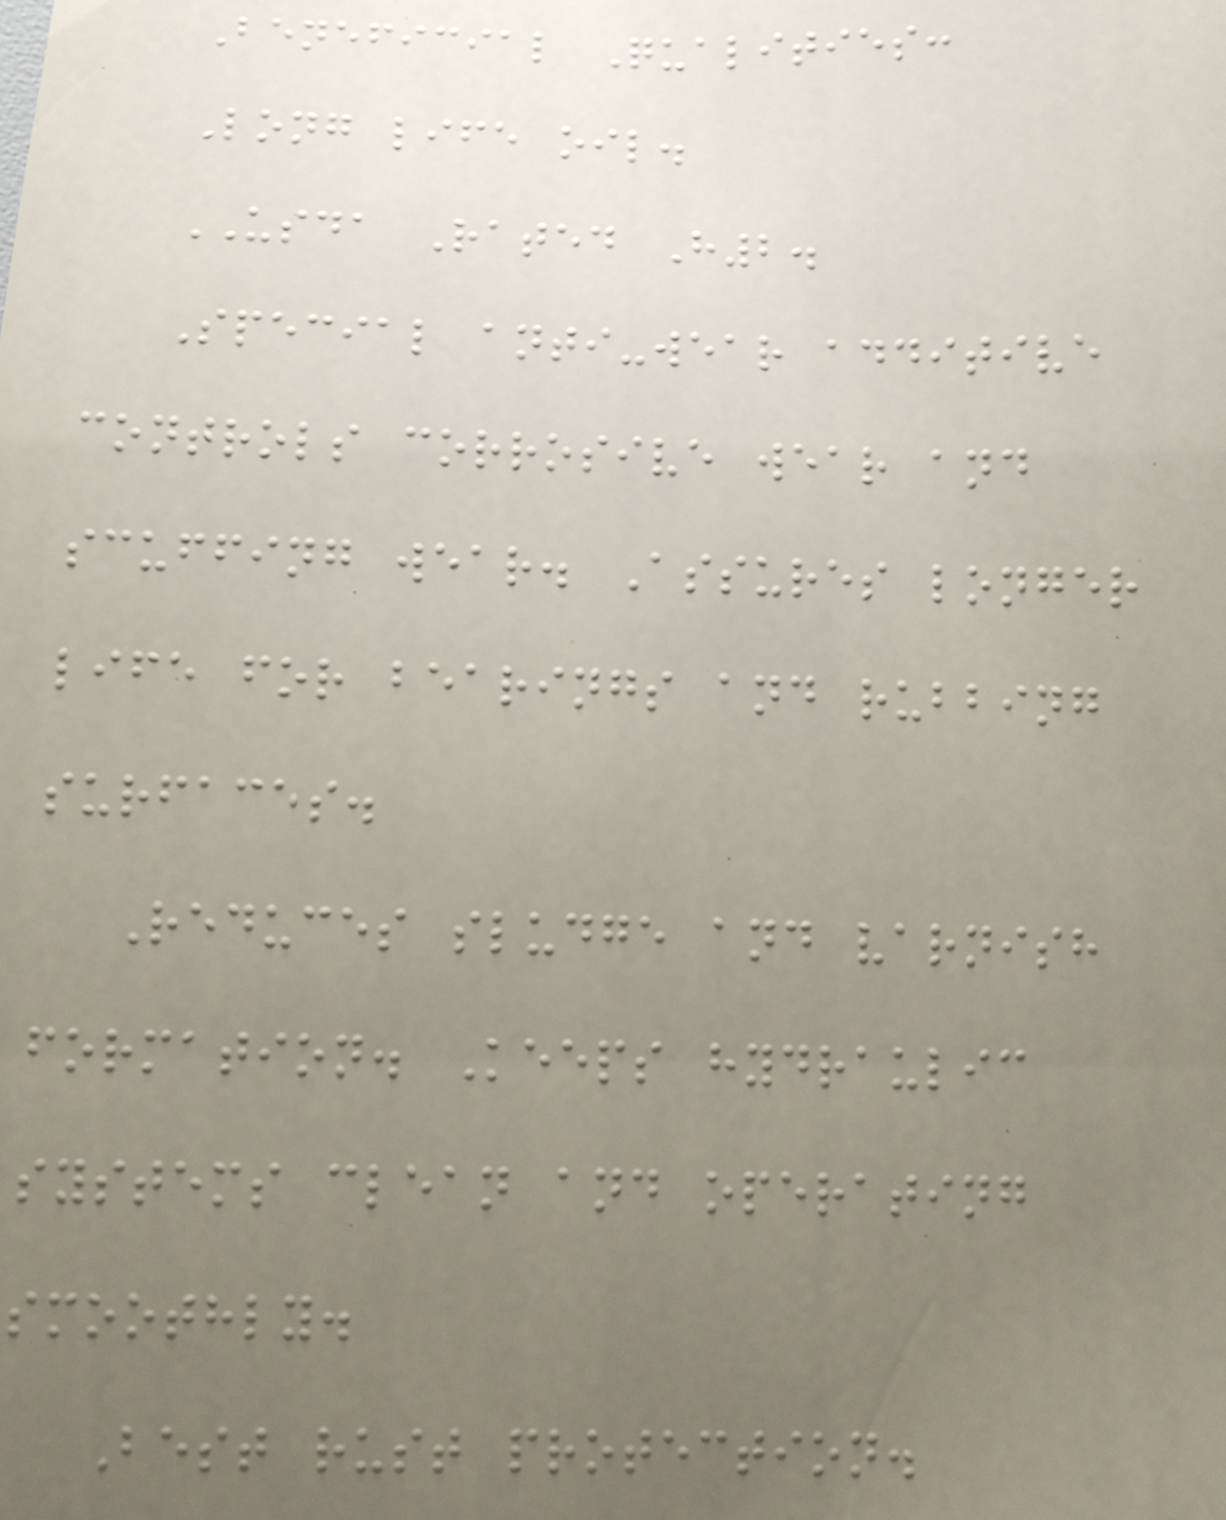Beneficial Qualities:
Long life oil.
USDA Rated H2.
Special anti-wear additive
controls corrosive wear and
scuffing wear. Assures longer
life for bearings and rubbing
surfaces.
Reduces sludge and varnish
formation. Keeps hydraulic
systems clean and operating
smoothly.
Best rust protection.
